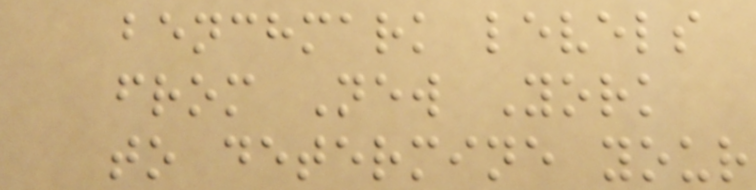benchmark levels
from New York
to determine your
